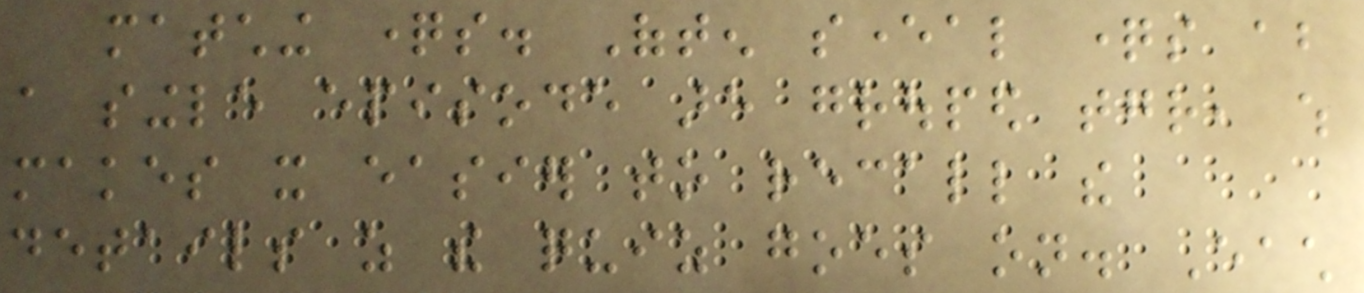matching questions. Often several questions about
a single episode are grouped together, which
makes it easier to recall the
details as the quiz goes on. Each
